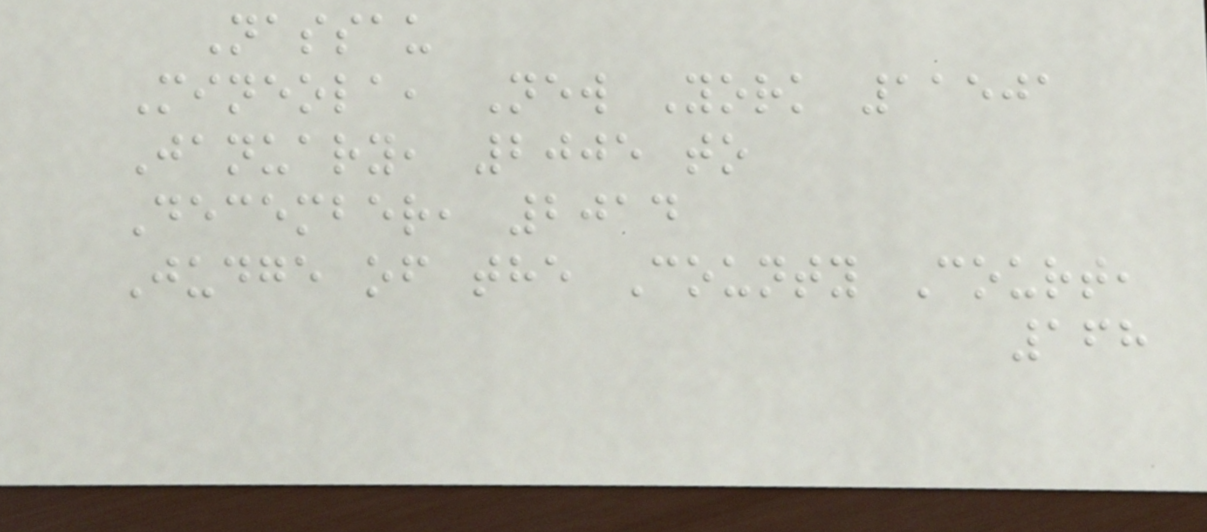Nassau
Mineola, New York 11501
January, 2005 to
December, 2014
Judge of the County Court,
168
